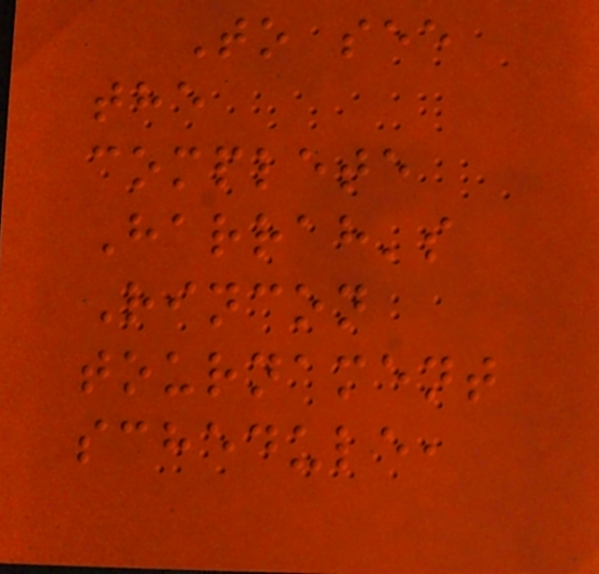To see
the
complete
Harrah's
Rincon
tournament
schedule,
